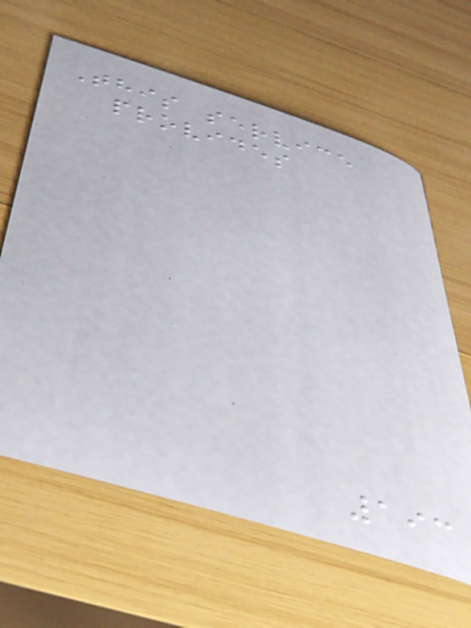This service
provides
193
